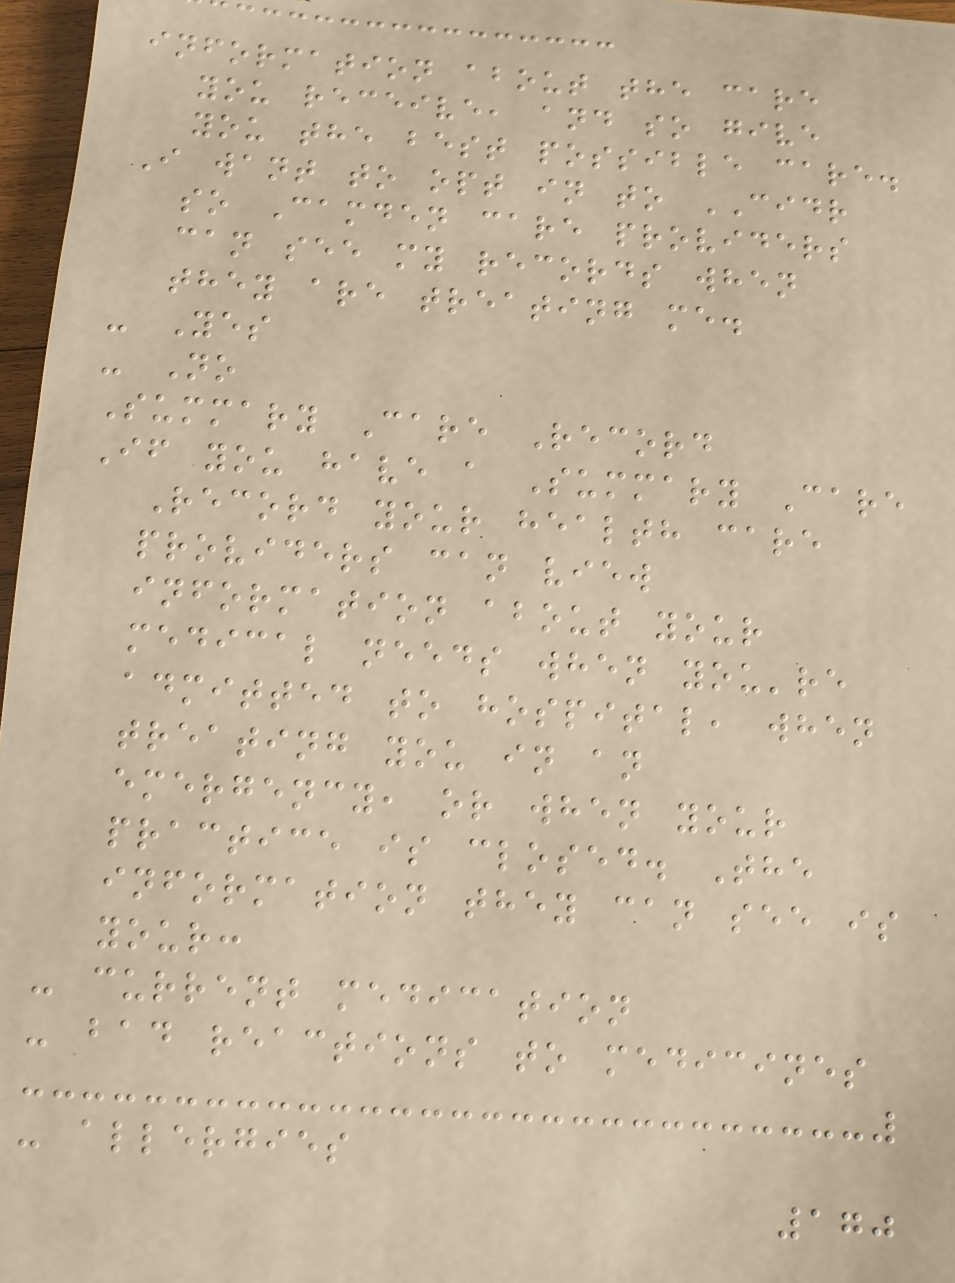information about the care
you receive, and so give
you the best possible care.
I want to opt in to CIDR
so Camden care providers
can see my records when
they are treating me.
- Yes
- No
Summary Care Record
If you have a Summary Care
Record your health care
providers can view
information about your
medical needs when you're
admitted to hospital, when
treating you in an
emergency, or when your
practice is closed. The
information they can see is
your:
- current medication
- bad reactions to medicines
- allergies
170
